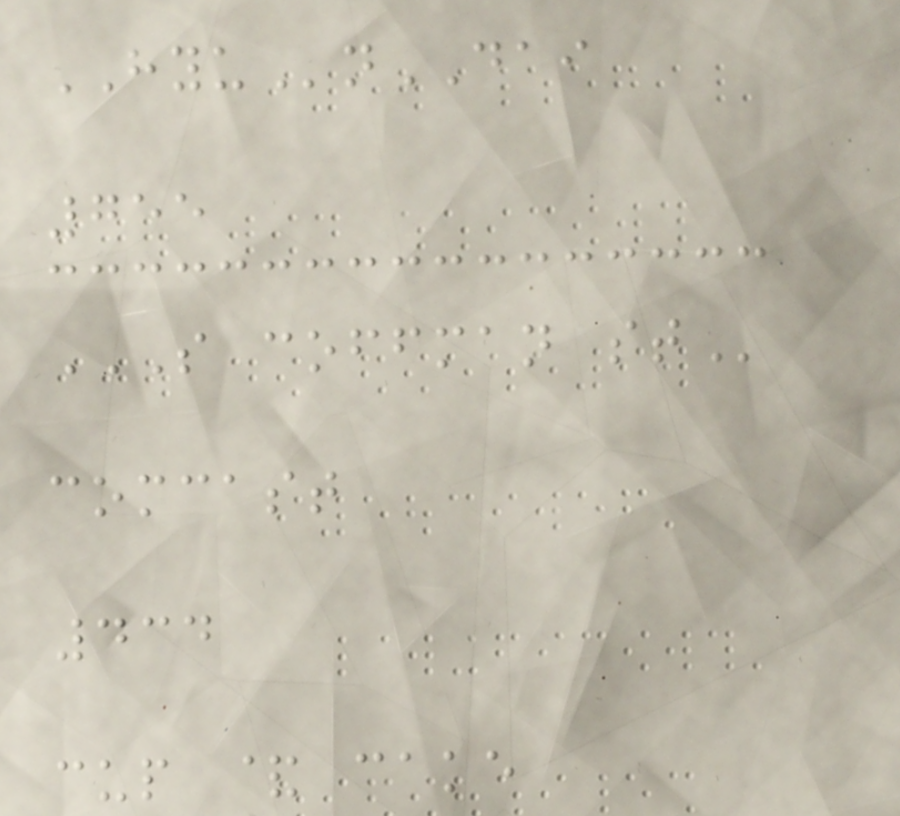HYUnDAI
755
S COFFMAN ST
comcast
434
cup & cake
